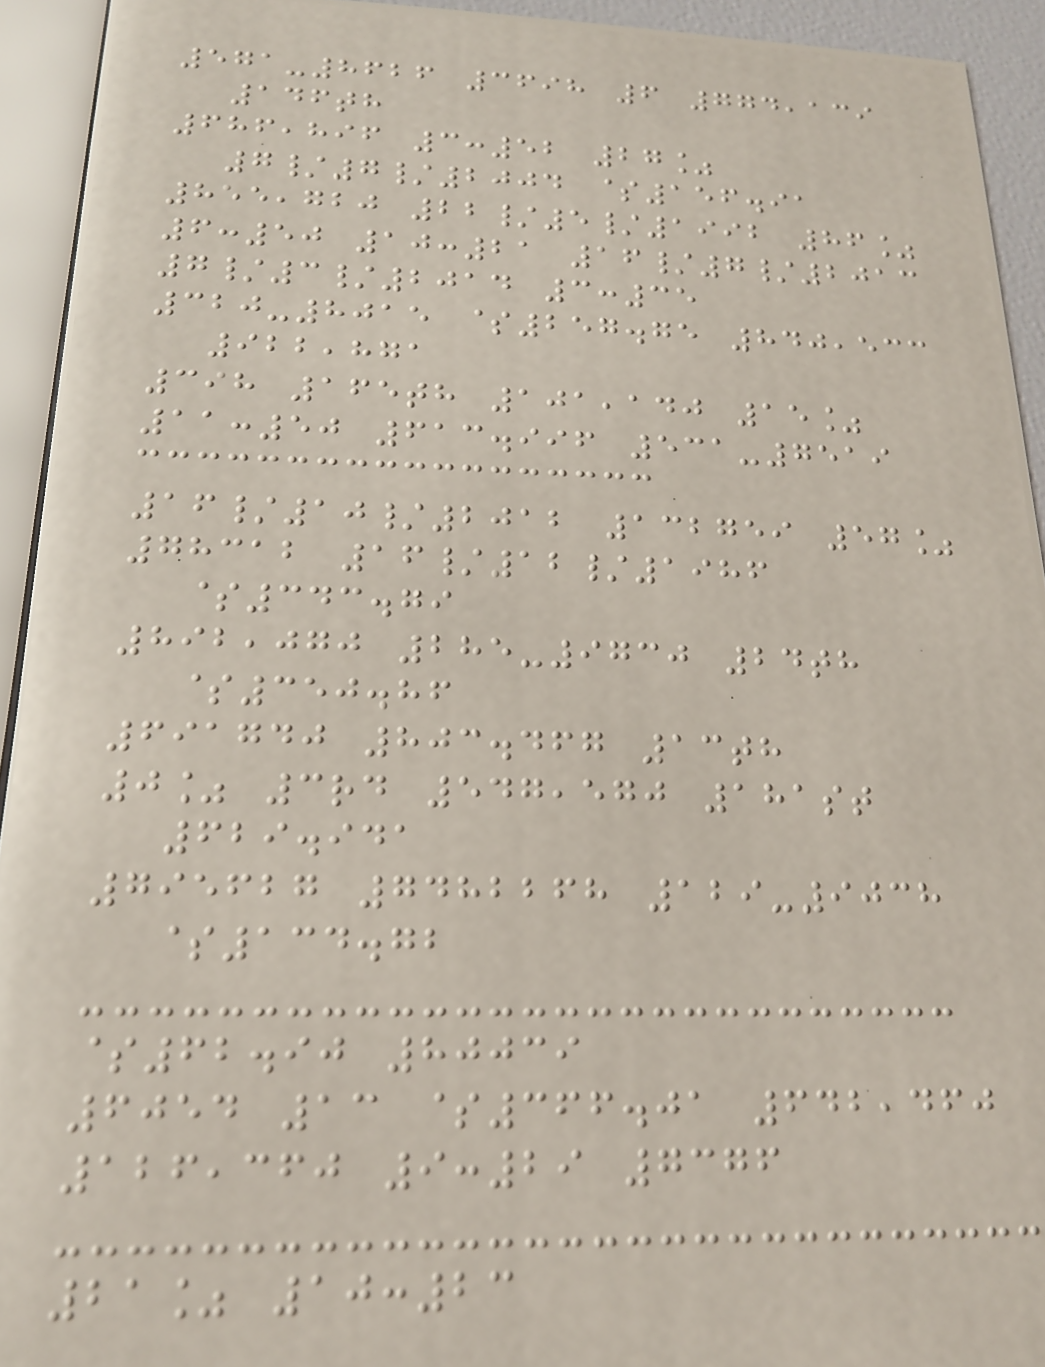571-8626 3698 6 774,139
146th
686,896 3:52 27%
7/7/2004 $156.91
855,720 22/5/1992 86%
6:50 10:21 16/7/2013
7/3/2014 3:35
320-8015 $257.75 840,533
922,871
398 165th 101,140 15%
11:50 613.996 531-7519
16/10/2012 132759 57%
78312 16/12/1986
$343.79
892,070 285-9730 24th
$350.86
691740 803.467 13th
0% 3rd 547,570 181st
629.941
795627 7482268 129-9038
$134.72
$62.90 80039
6054 13 $366.01 642,460
126,360 9:29 7376
21% 10:23
